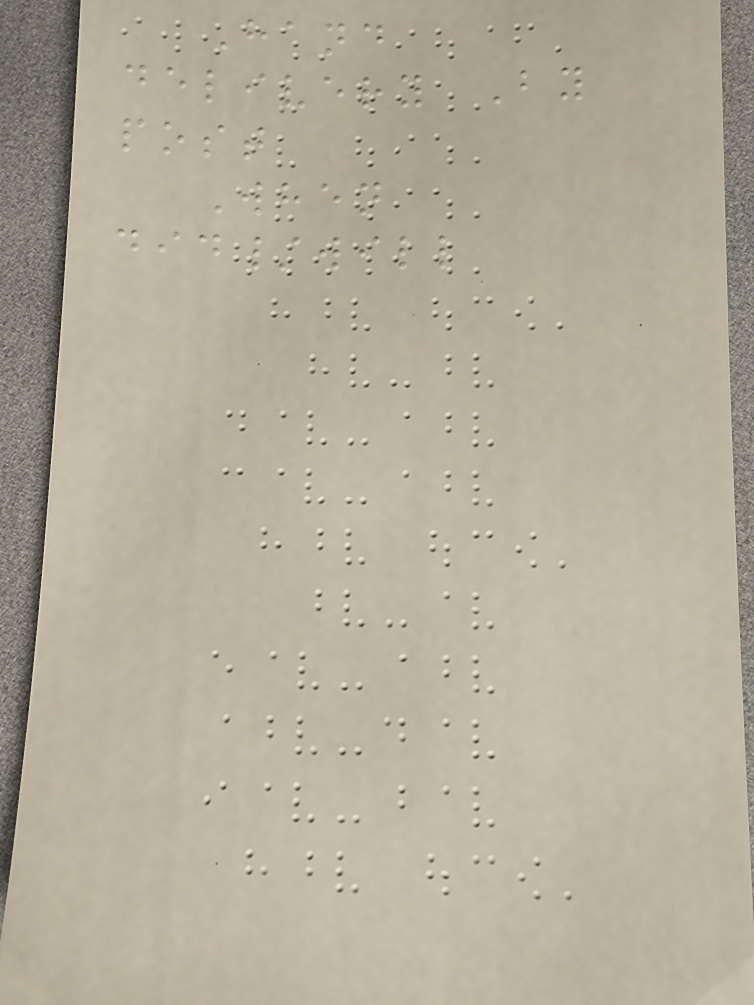Hand
delivery By
post
When
did/will
